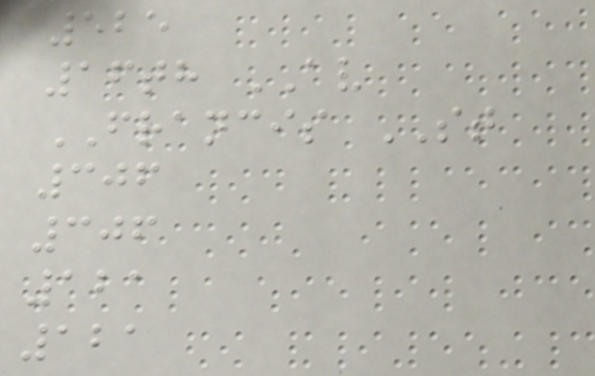525
16th AV
FRANCIS ST
306
306
121
121
